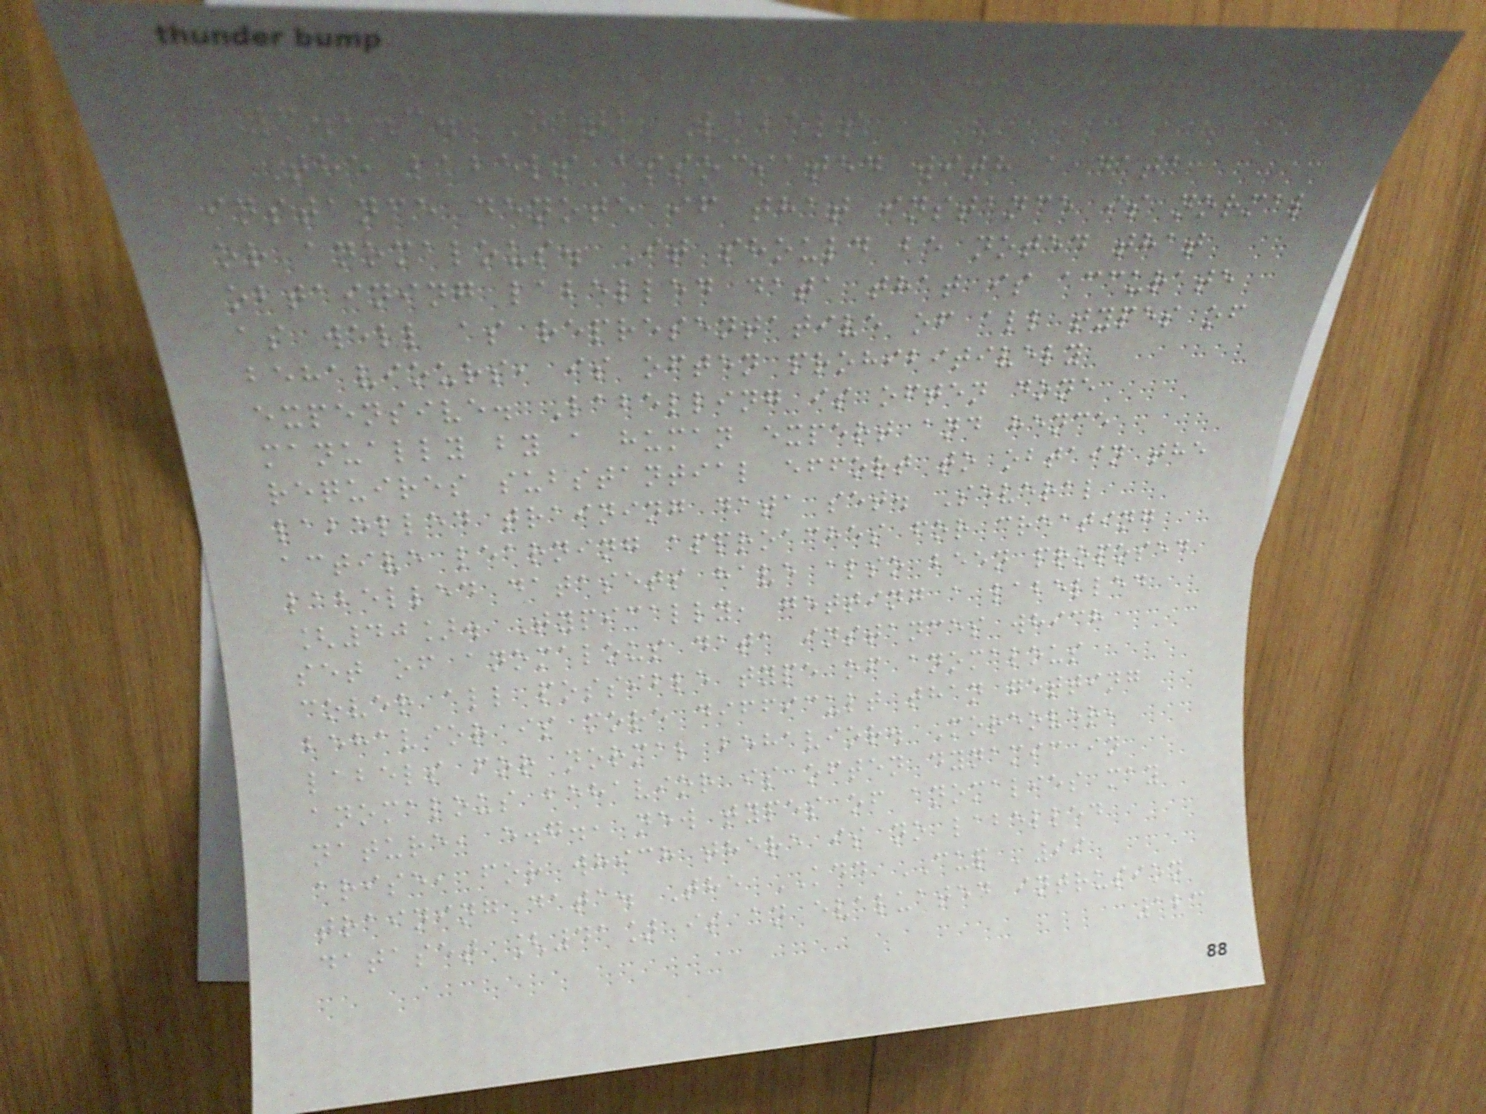3.2.3. Data Labels
The labels associated with a data
instance denote if that instance is normal
or anomalous. It should be noted that
obtaining labelled data that is accurate
as well as representative of all types of
behaviours, is often prohibitively
expensive. Labelling is often done
manually by a human expert and hence
requires substantial effort to obtain the
labelled training data set. Several
active learning approaches for creating
labelled datasets have also been proposed
[40]. Typically, getting a labelled
set of anomalous data instances which
cover all possible type of anomalous
behavior is more difficult than getting
labels for normal behavior. Moreover,
anomalous behavior is often dynamic in
nature, e.g., new types of anomalies may
arise, for which there is no labelled
training data. The KDD CUP '99
dataset [41] is an evaluated intrusion
123
